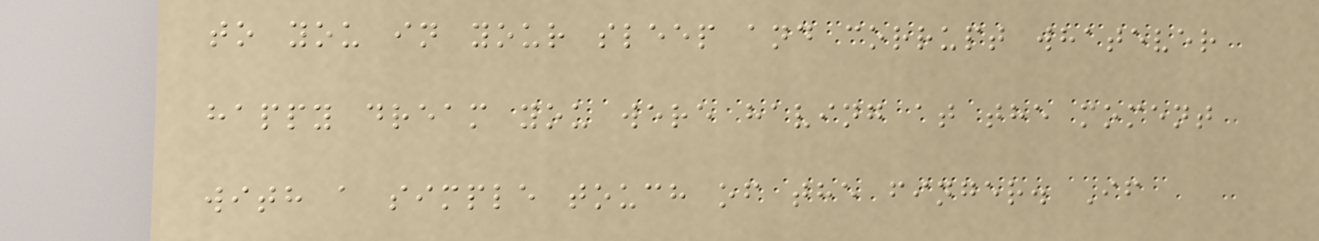to you in your sleep and corrupt whatever
happy dream you were having at the moment
with a simple touch of the finger. If
